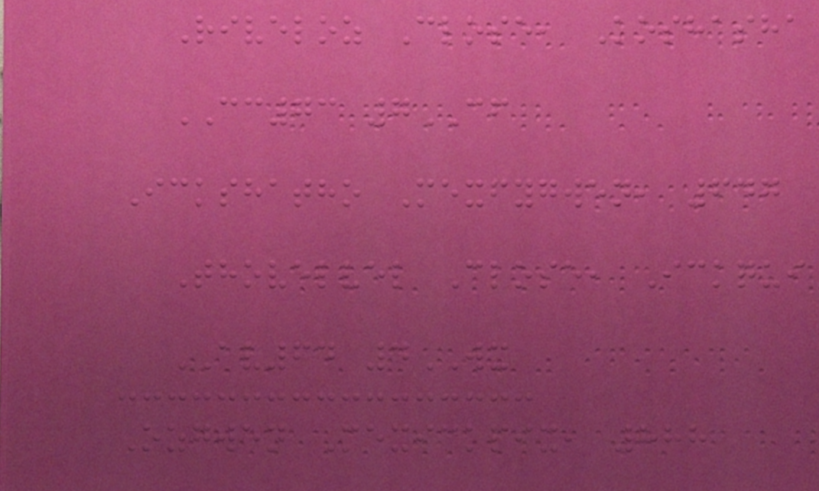Riveloz Close, Koshasha
CC73 7CF
Ickshatho Mexfygwen, 647
Thovelvel Close, Ickqui
AV64 4WX
Ozgwen Mexickpix, 888
